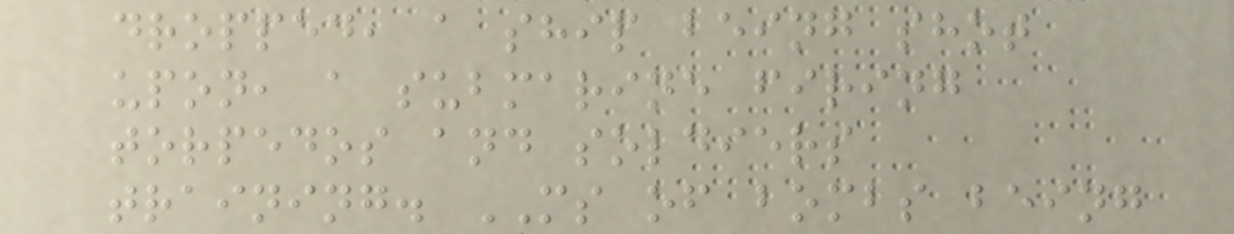dropped, a ship being shot
upon, a submarine firing
torpedos and soldiers
training. MS of bombs being
